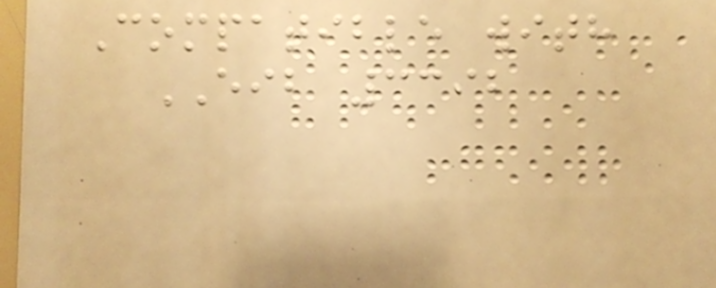Compatible with
EIB 3392
